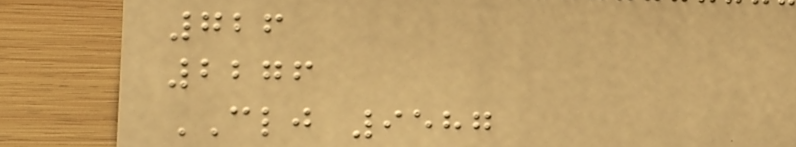726
2276
CLJ 9587
